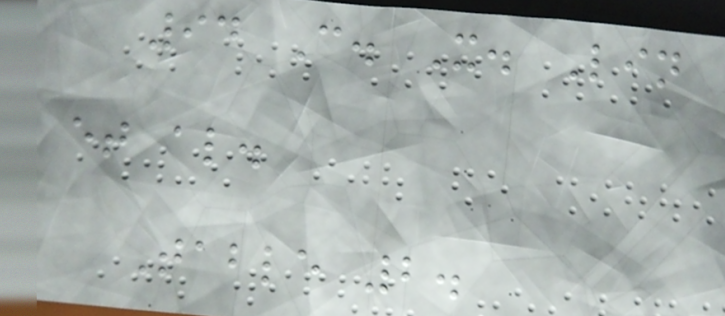94 C. X. Lin
et al.
Table 2.
